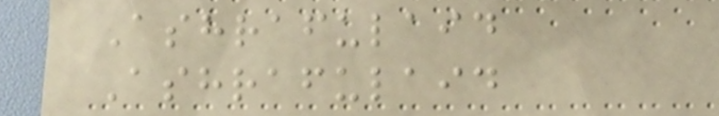Ashrafulaid
Ashrafulaid
